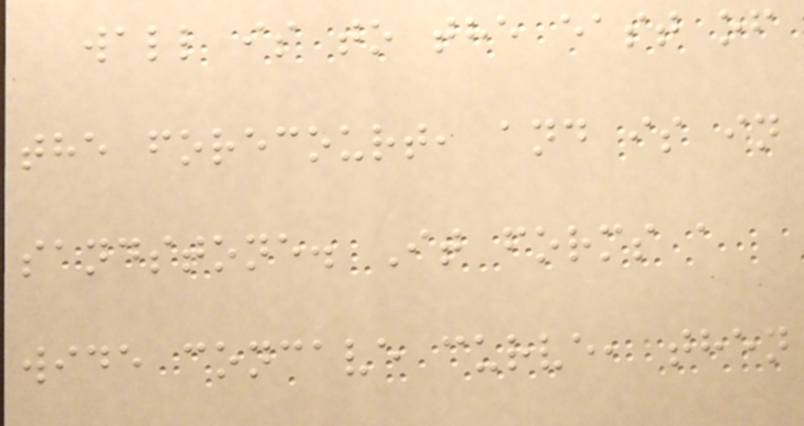wall is to the east of
the forecourt, and is in
sandstone. It forms a
wide concave curve, then
